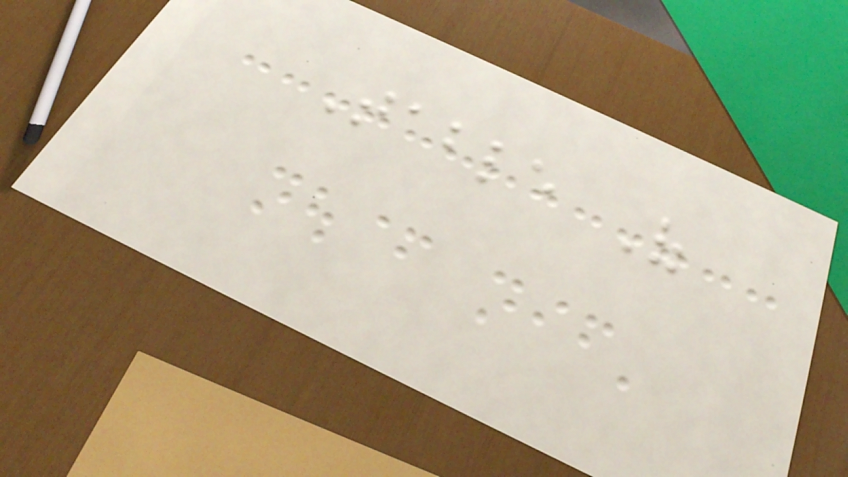Table Of
